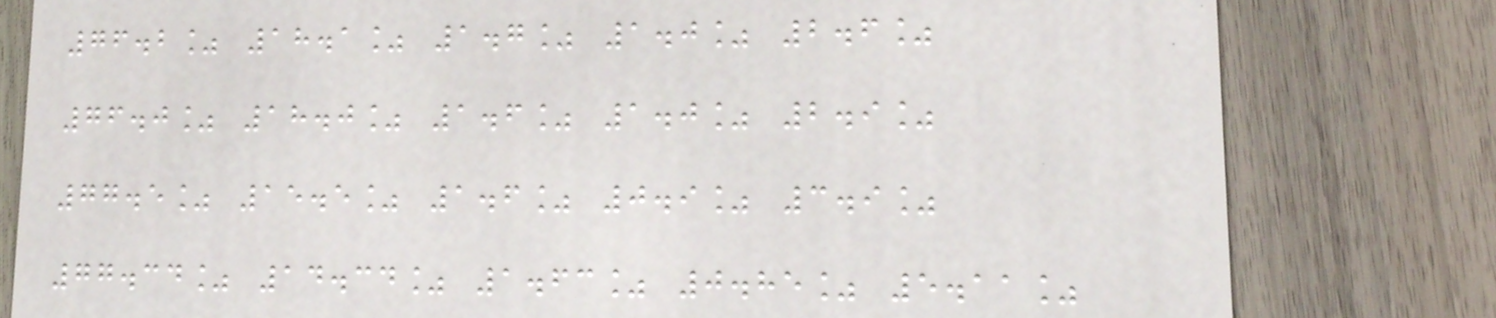76.2% 18.1% 1.7% 1.0% 2.6%
76.0% 18.0% 1.6% 1.0% 2.9%
77.5% 15.5% 1.6% 0.9% 3.9%
77.34% 14.34% 1.63% 0.85% 5.11%
